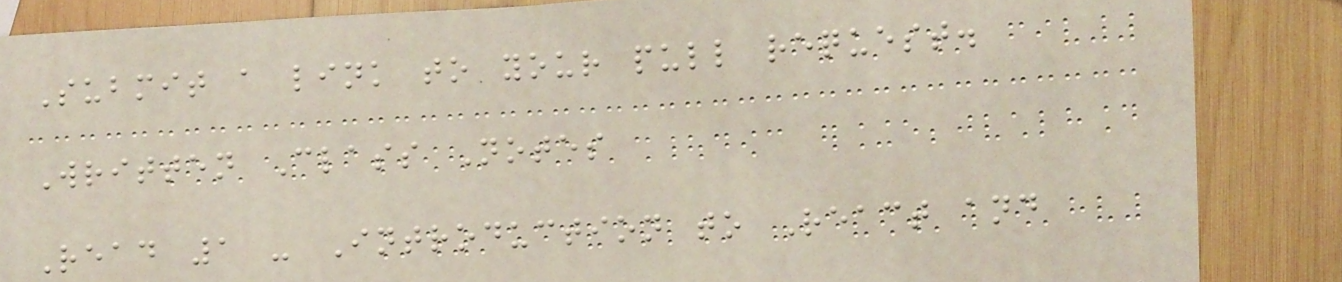Submit a link to your pull request.
Written Class Notes
Read 1 - Introduction to React and
